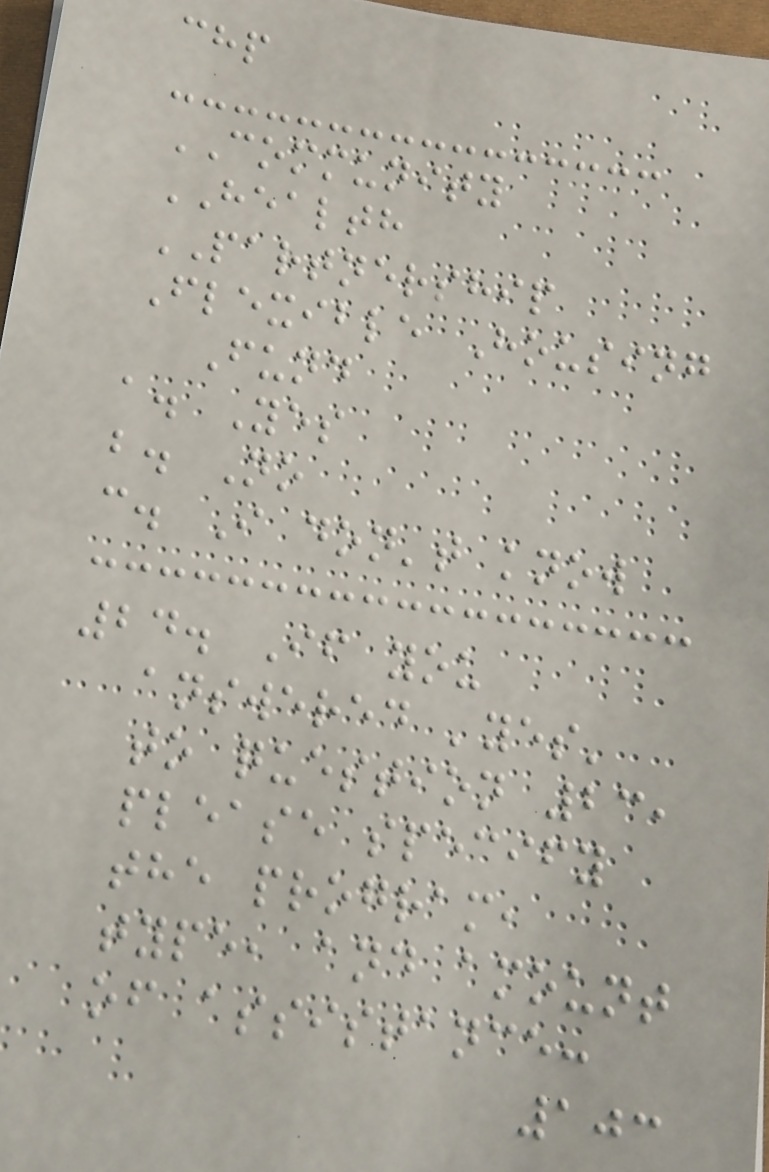chp
COMMUNITY
HEALTH
PARTNERSHIP
Flexible Housing
Fund
a. Yes
b. No
c. I don't know
24. If you
answered 'yes'
to question 23,
please specify
the program,
type, and amount
of assistance:
103
